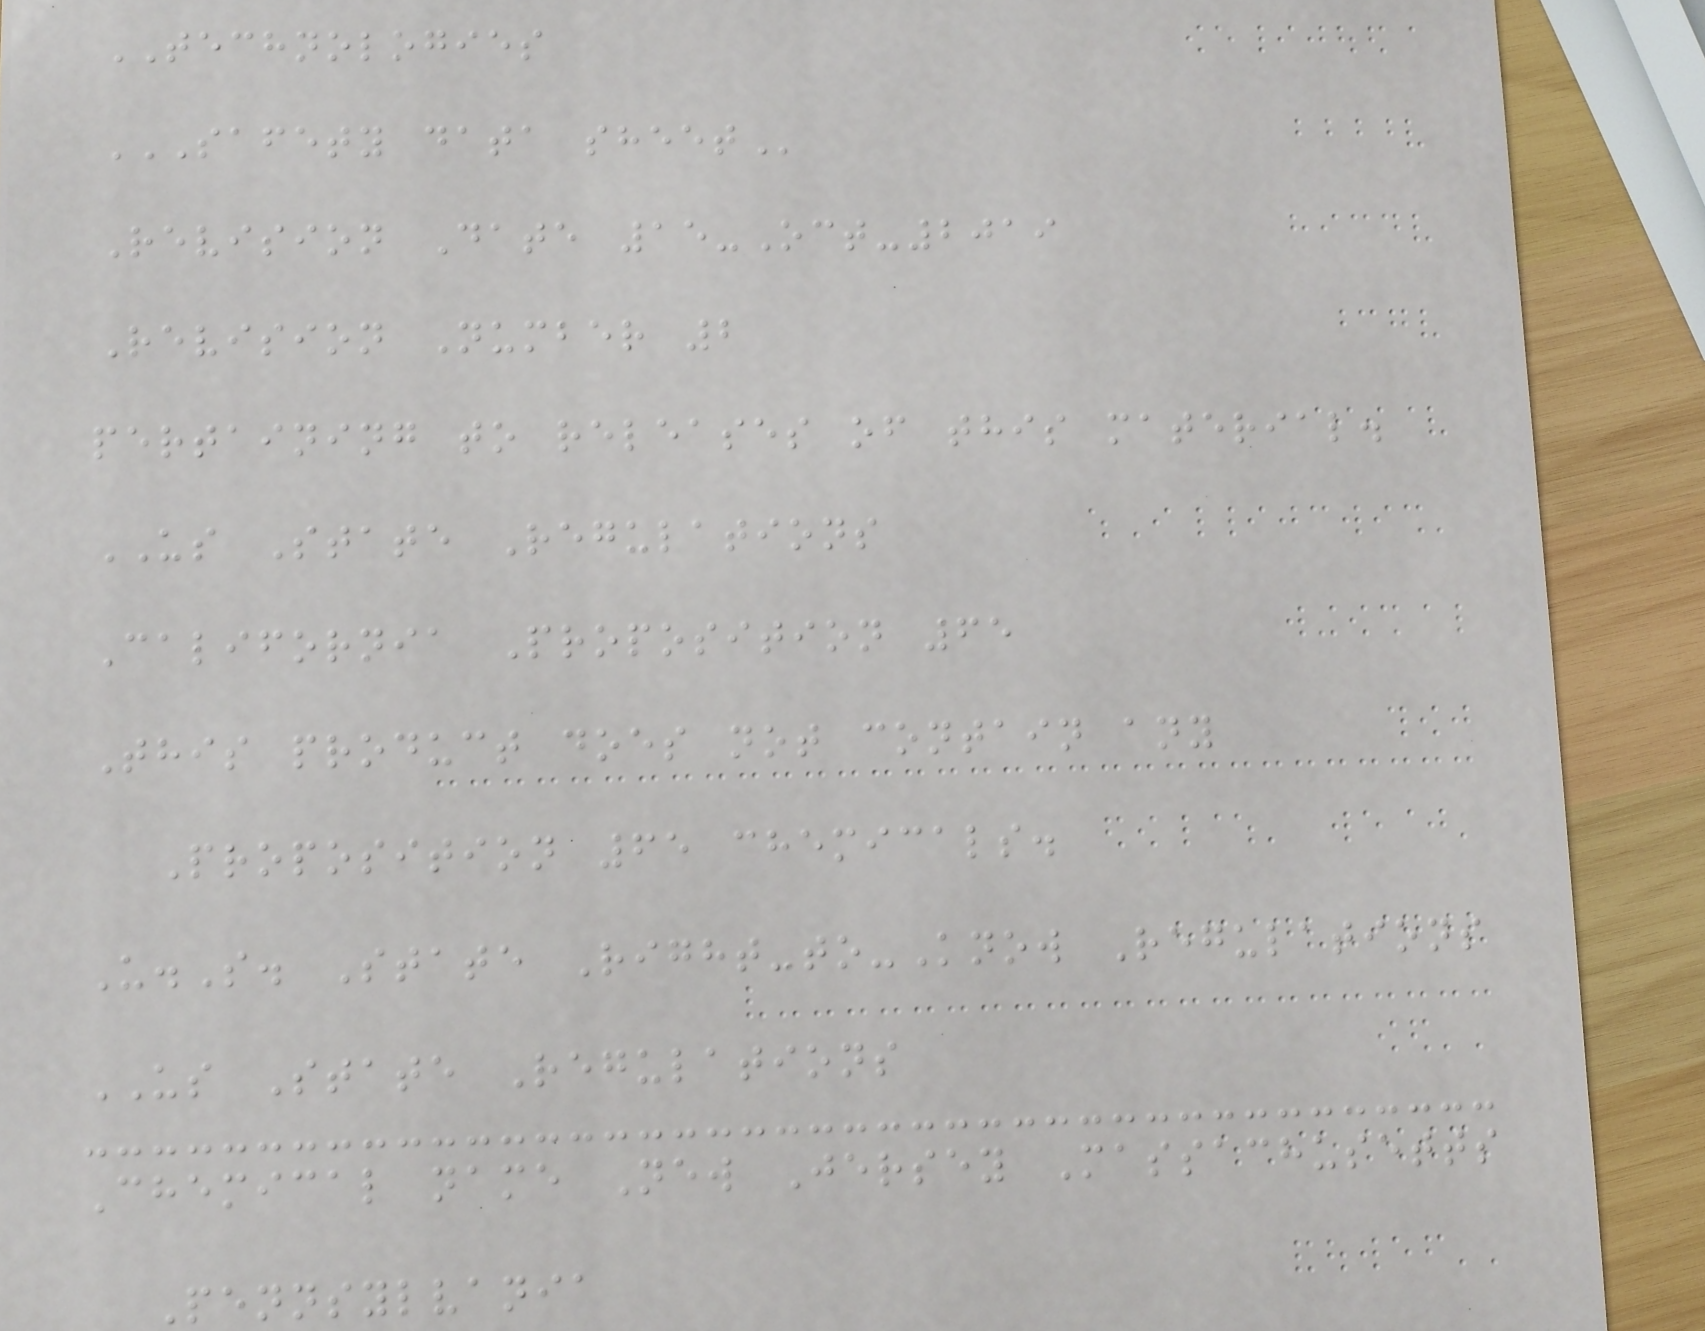TECHNOLOGIES
SAFETY DATA SHEET
Revision Date 15-Oct-2019
Revision Number 2
pertaining to releases of this material.
US State Regulations
California Proposition 65
This product does not contain any
Proposition 65 chemicals.
U.S. State Right-to-Know Regulations
US State Regulations
Chemical name New Jersey Massachusetts
Pennsylvania
